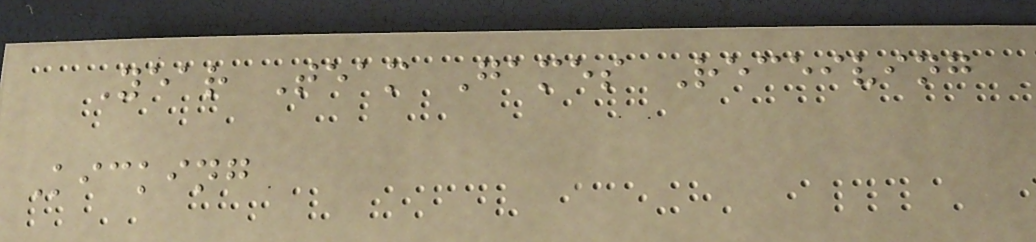Year Team Games Receiving
Kicking
